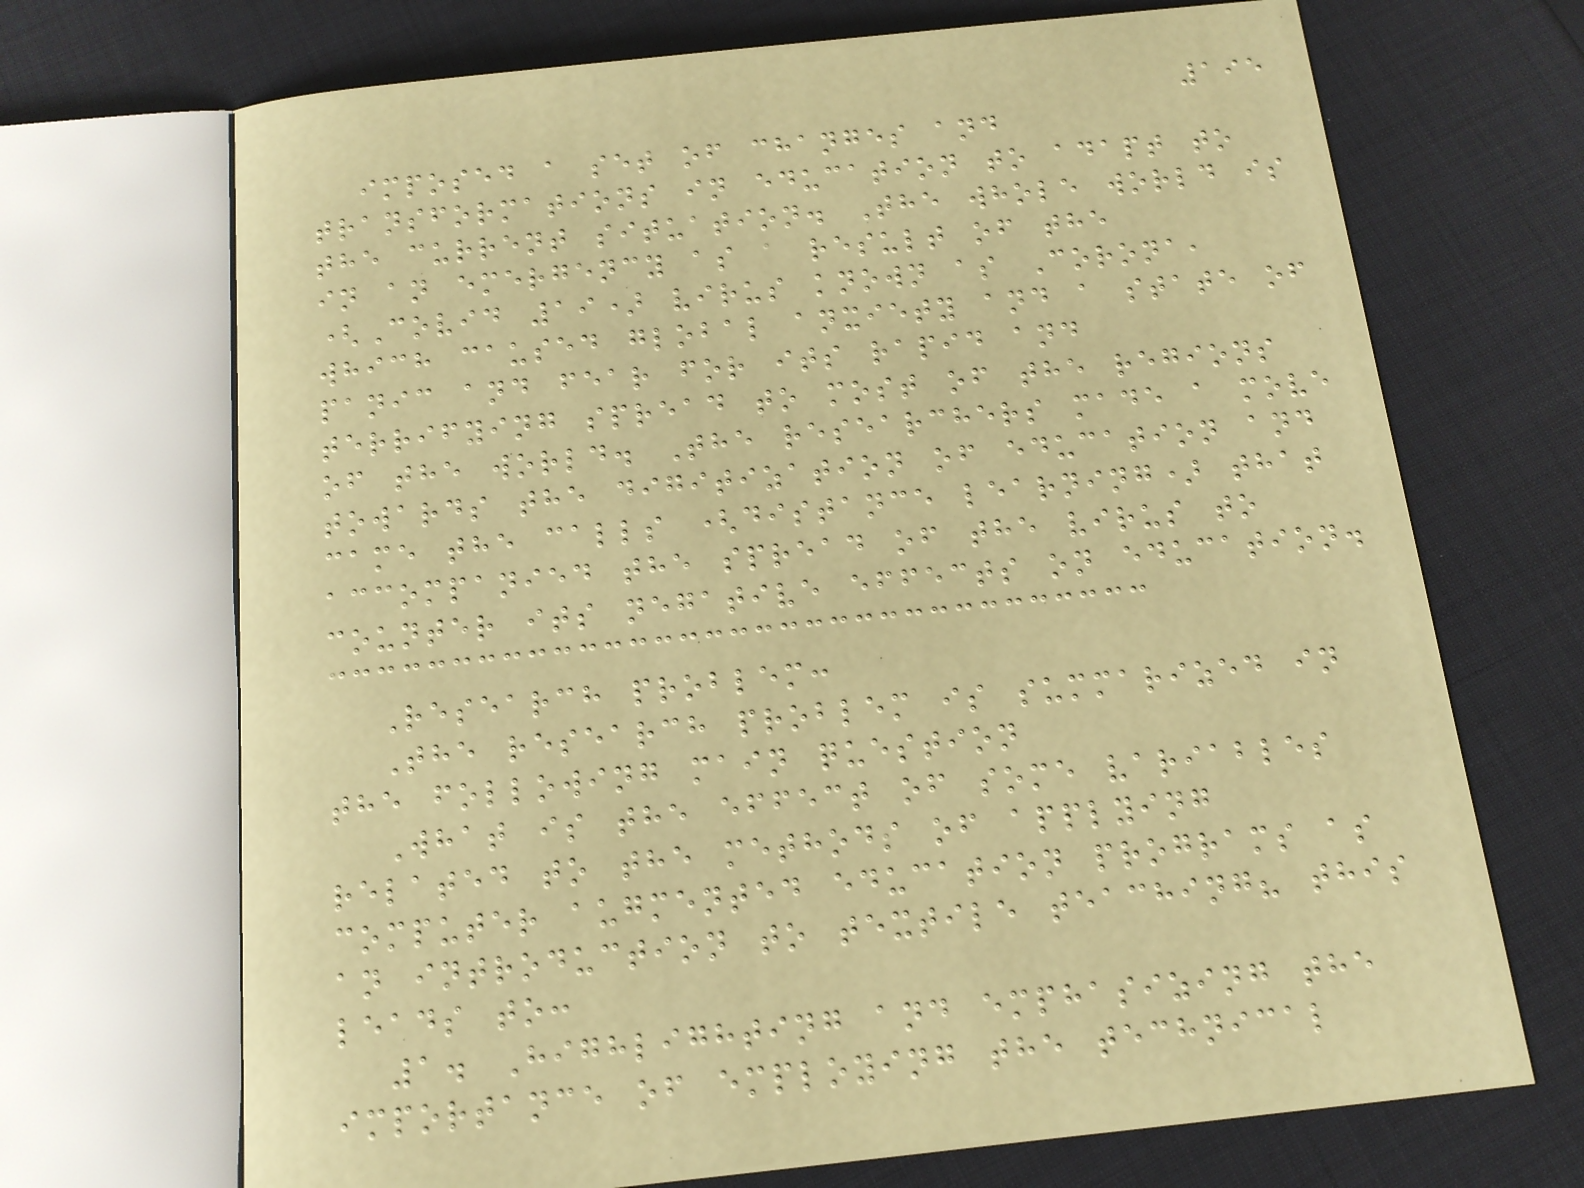195
imposed a set of changes and
transformations in education to adapt to
the current situation. The whole world is
in an emergency as a result of the
(Covid 19) virus known as Corona,
which caused global anxiety and a state of
panic and fear for its rapid and
terrifying spread to most of the regions
of the world. The researchers made a move
towards the digitization of education and
came the calls (distance learning) that
accompanied the spread of the virus to
counter its negative effects on education.
Research problem:
The research problem is summarized in
the following main question
What is the effect of some variables
related to the methods of applying
computer augmented education programs as
an introduction to textile teaching? this
leads to:
1. Highlighting and emphasizing the
importance of employing the technical
